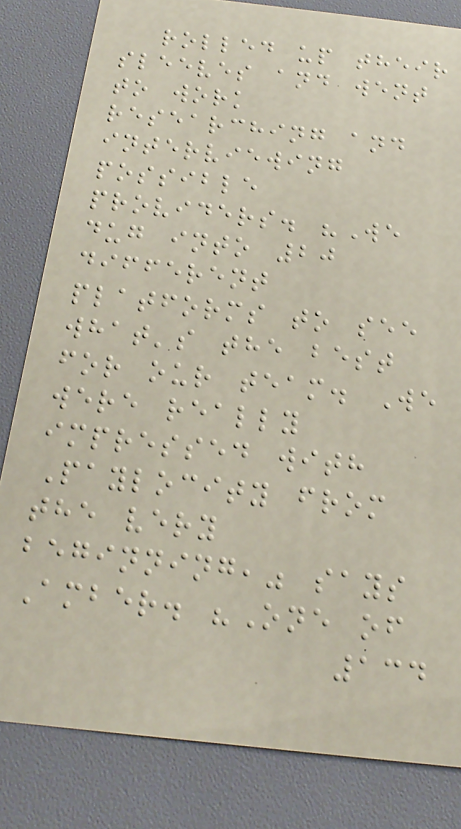rolled up their
sleeves and went
to work
researching and
interviewing
possible
providers. "We
dug into 20
different
platforms to see
what's the best
for our team. We
were really
impressed with
Paylocity from
the very
beginning," says
Amber. "One of
134
